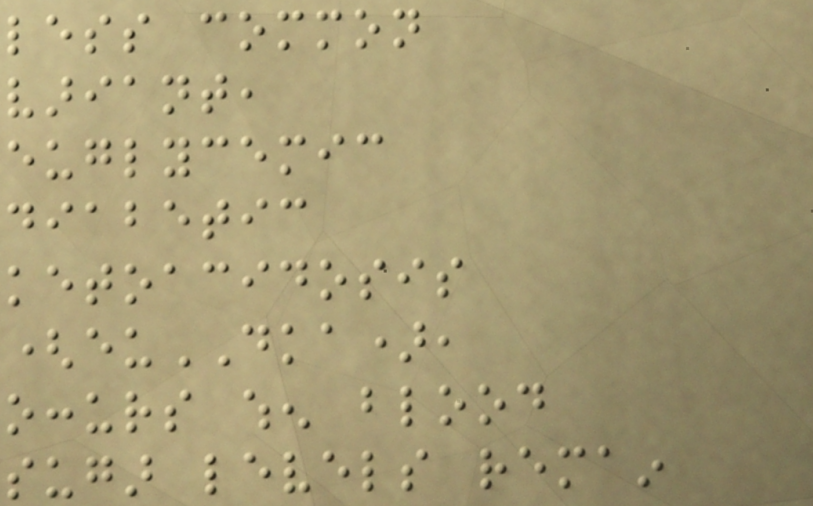less common
variant,
euglycemic
diabetic
ketoacidosis
(euDKA),
occurs when blood
sugar levels remain
